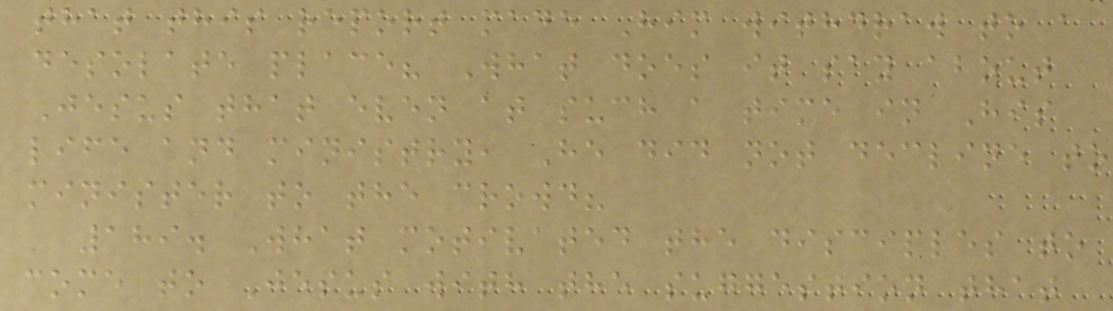that this report made Him withdraw to a
desolate place? What does it say about
Jesus that even at such a time in His
life and ministry, He did not decline to
minister to the crowd?
189. What motivated the disciples to
come to Jesus with the suggestion that
